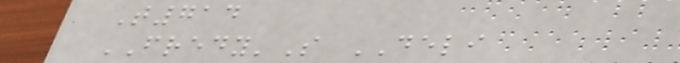T714
FREDY'S DELI
